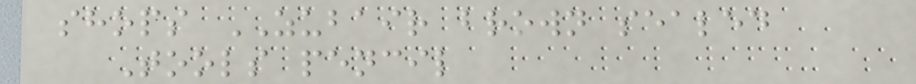shops ZUBAIR brown sealed
Tools pencil
